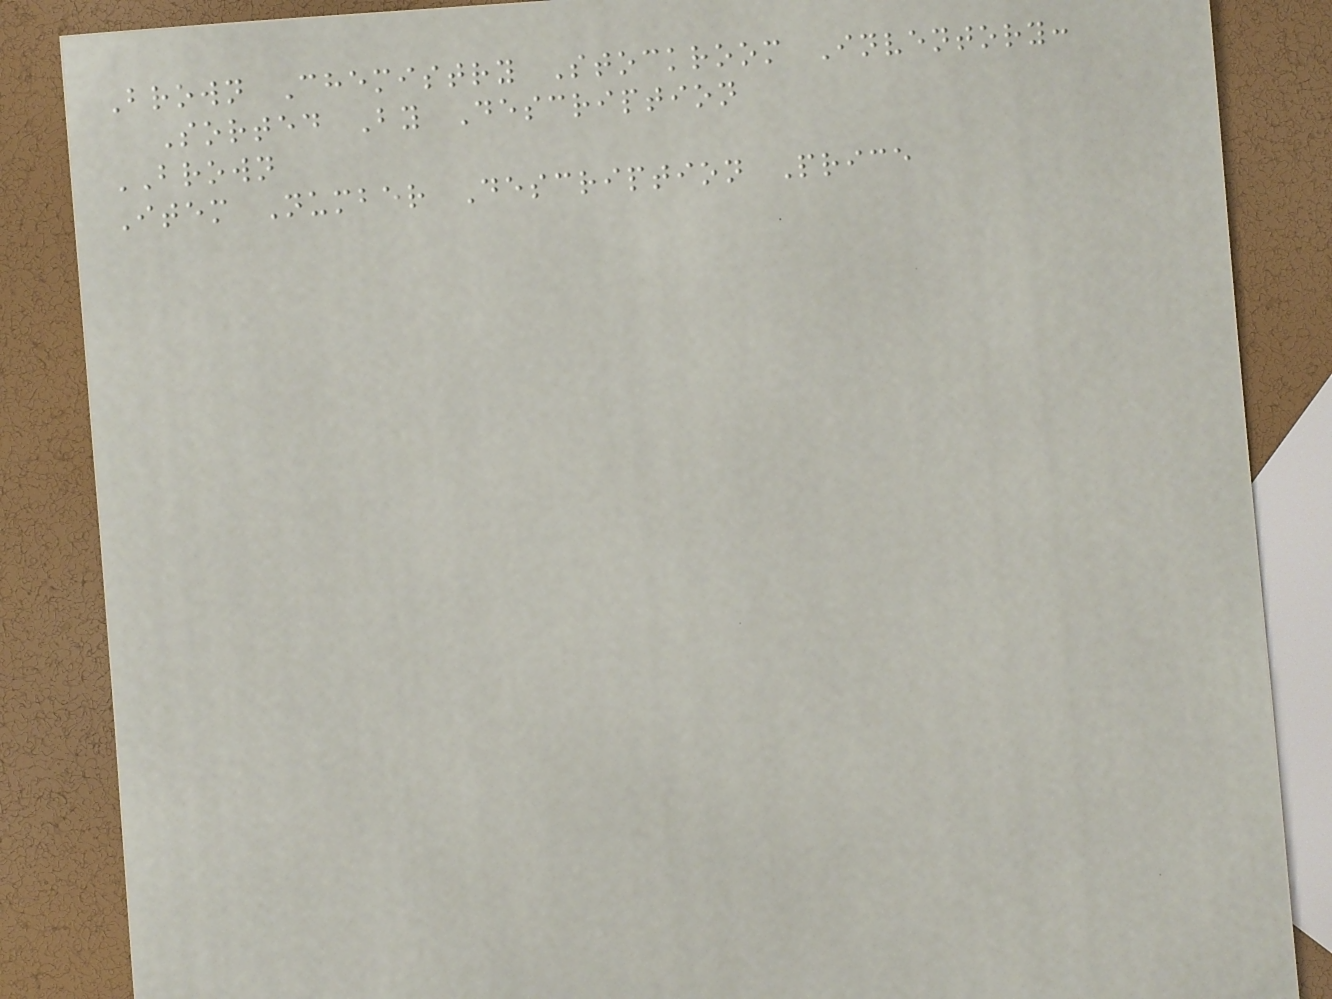Brown Chemistry Stockroom Inventory:
Sorted By Description
BROWN
Item Number Description Price
